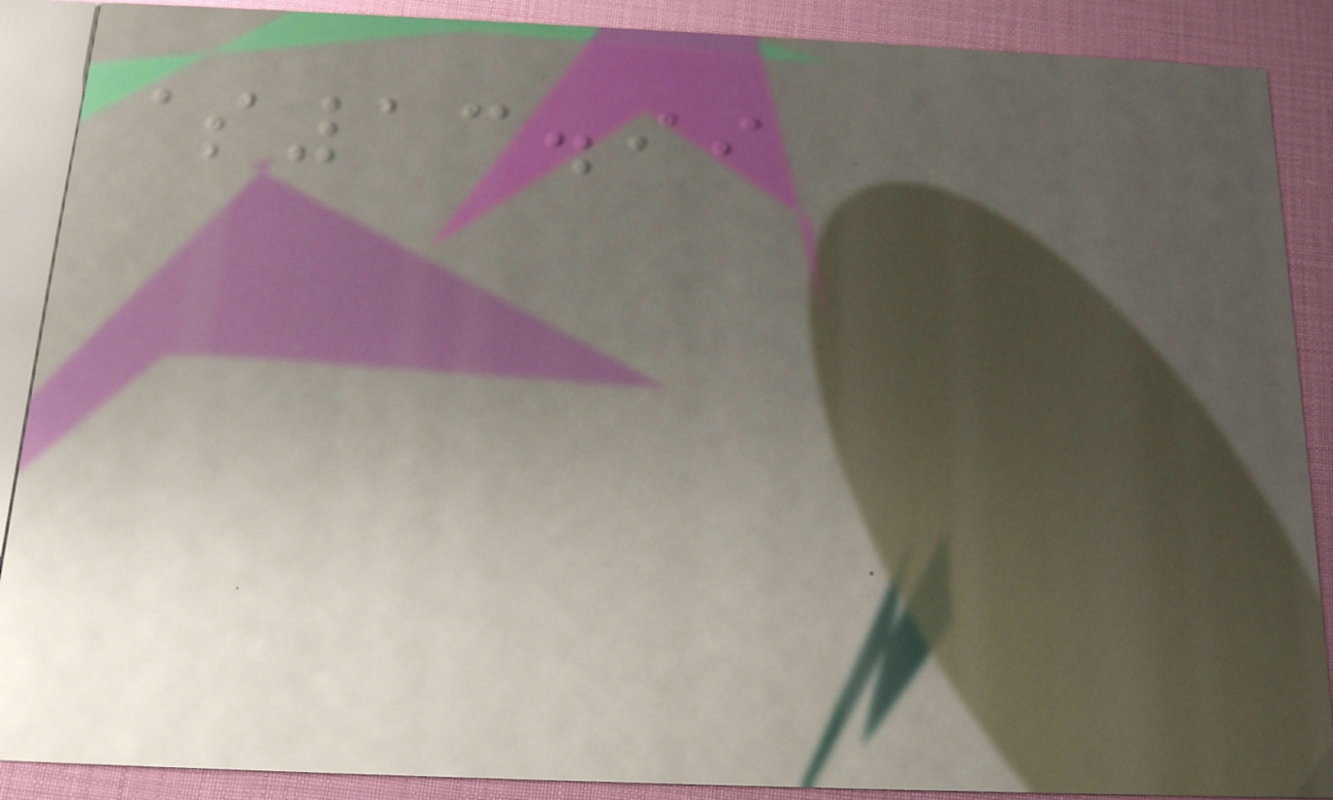$13.99
